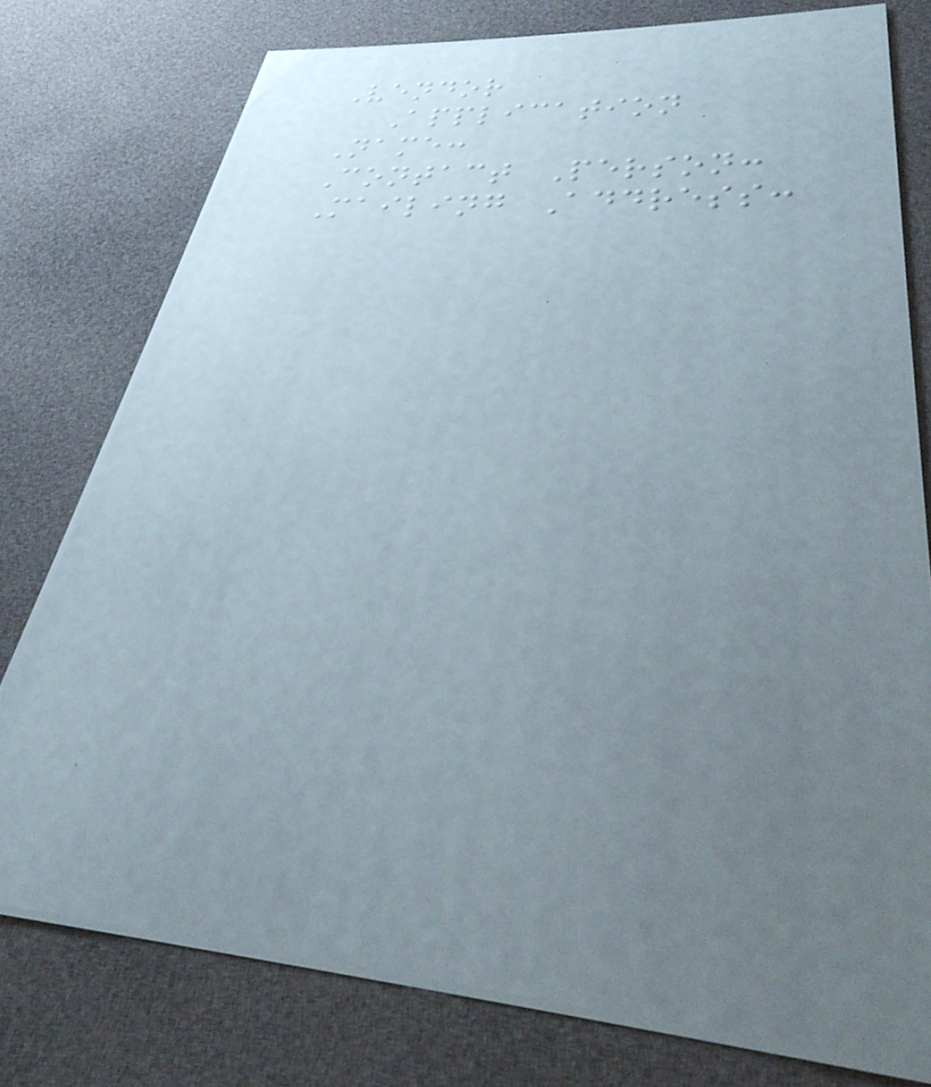Vendor
Application
Name:
Contact Person:
Mailing Address:
